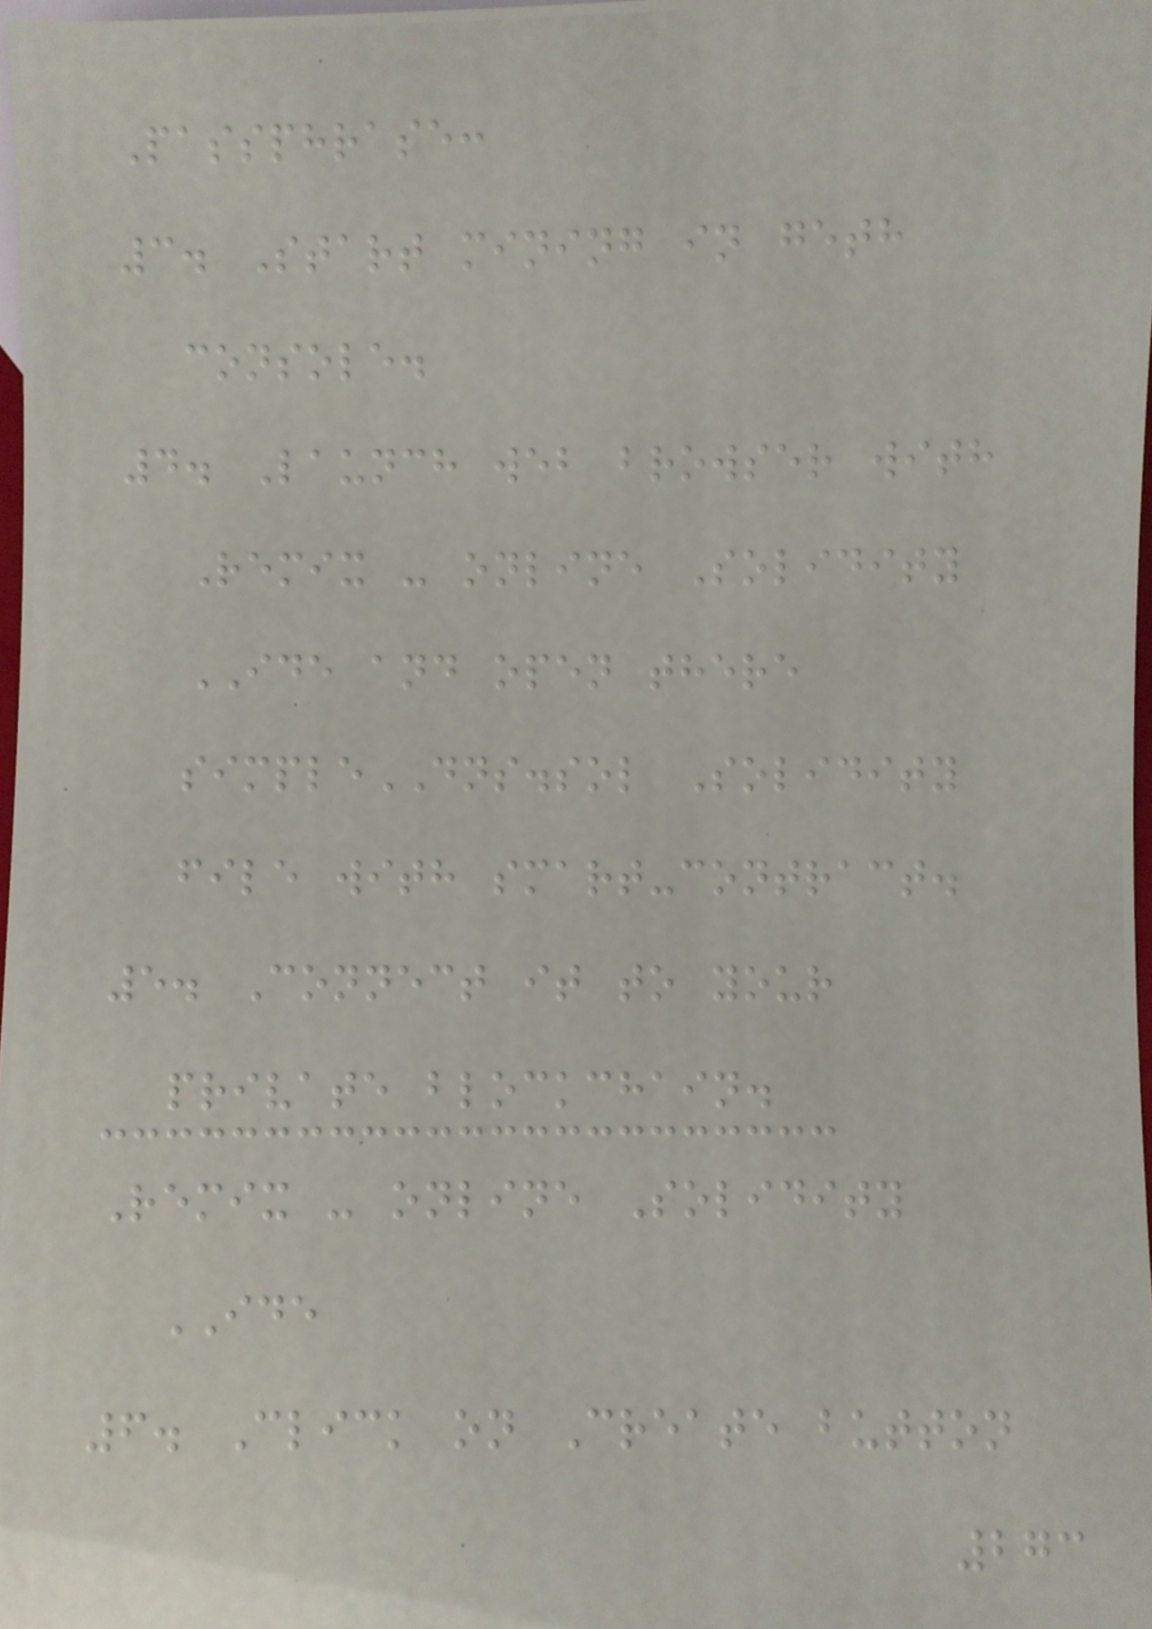Passphrase:
3. Start mining in geth
console.
4. Launch web browser with
Remix - online Solidity
IDE and open there
simpleDNS.sol Solidity
file with smart-contract.
5. Connect it to your
private blockchain.
Remix - online Solidity
IDE
6. Click on Create button
273
